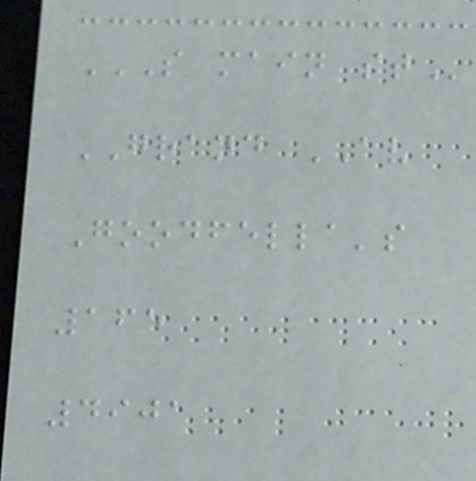S MAIN ST
GRAND AV
Goodfella's
165
4901
